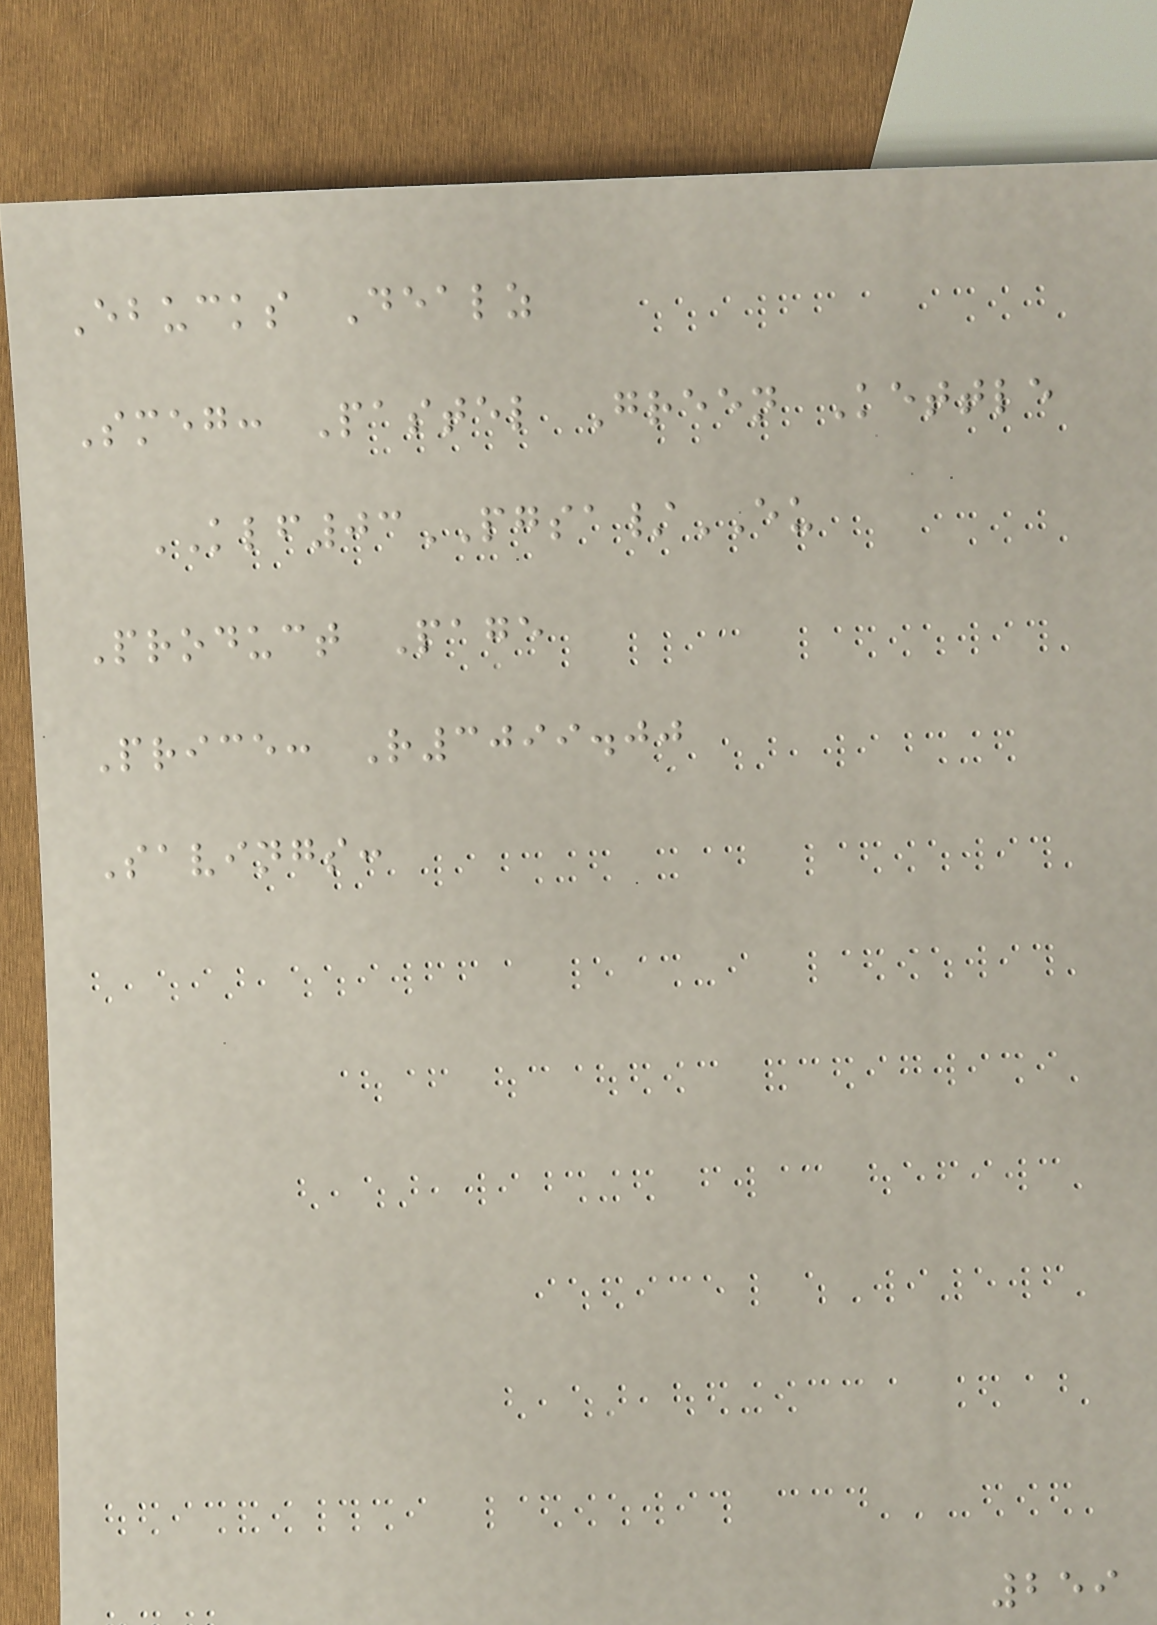Ebucks Dealz
Smeg: Pastel Green Kettle
KLF03PGSA/EU
Product Page
Price: R3099.00
Savings:
259
